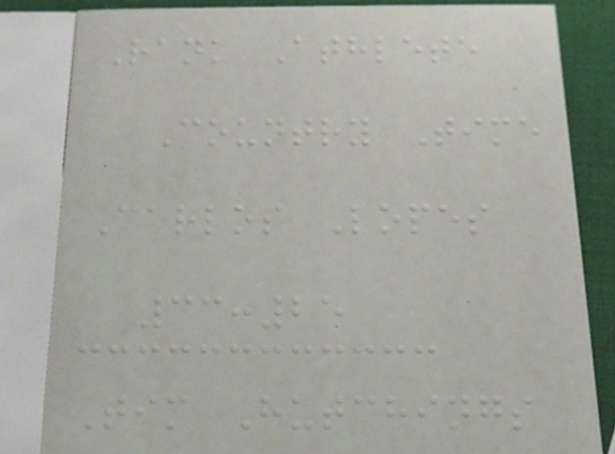Rank Athlete
Country Time
Carlos Lopes
33:25
Tim Hutchings
